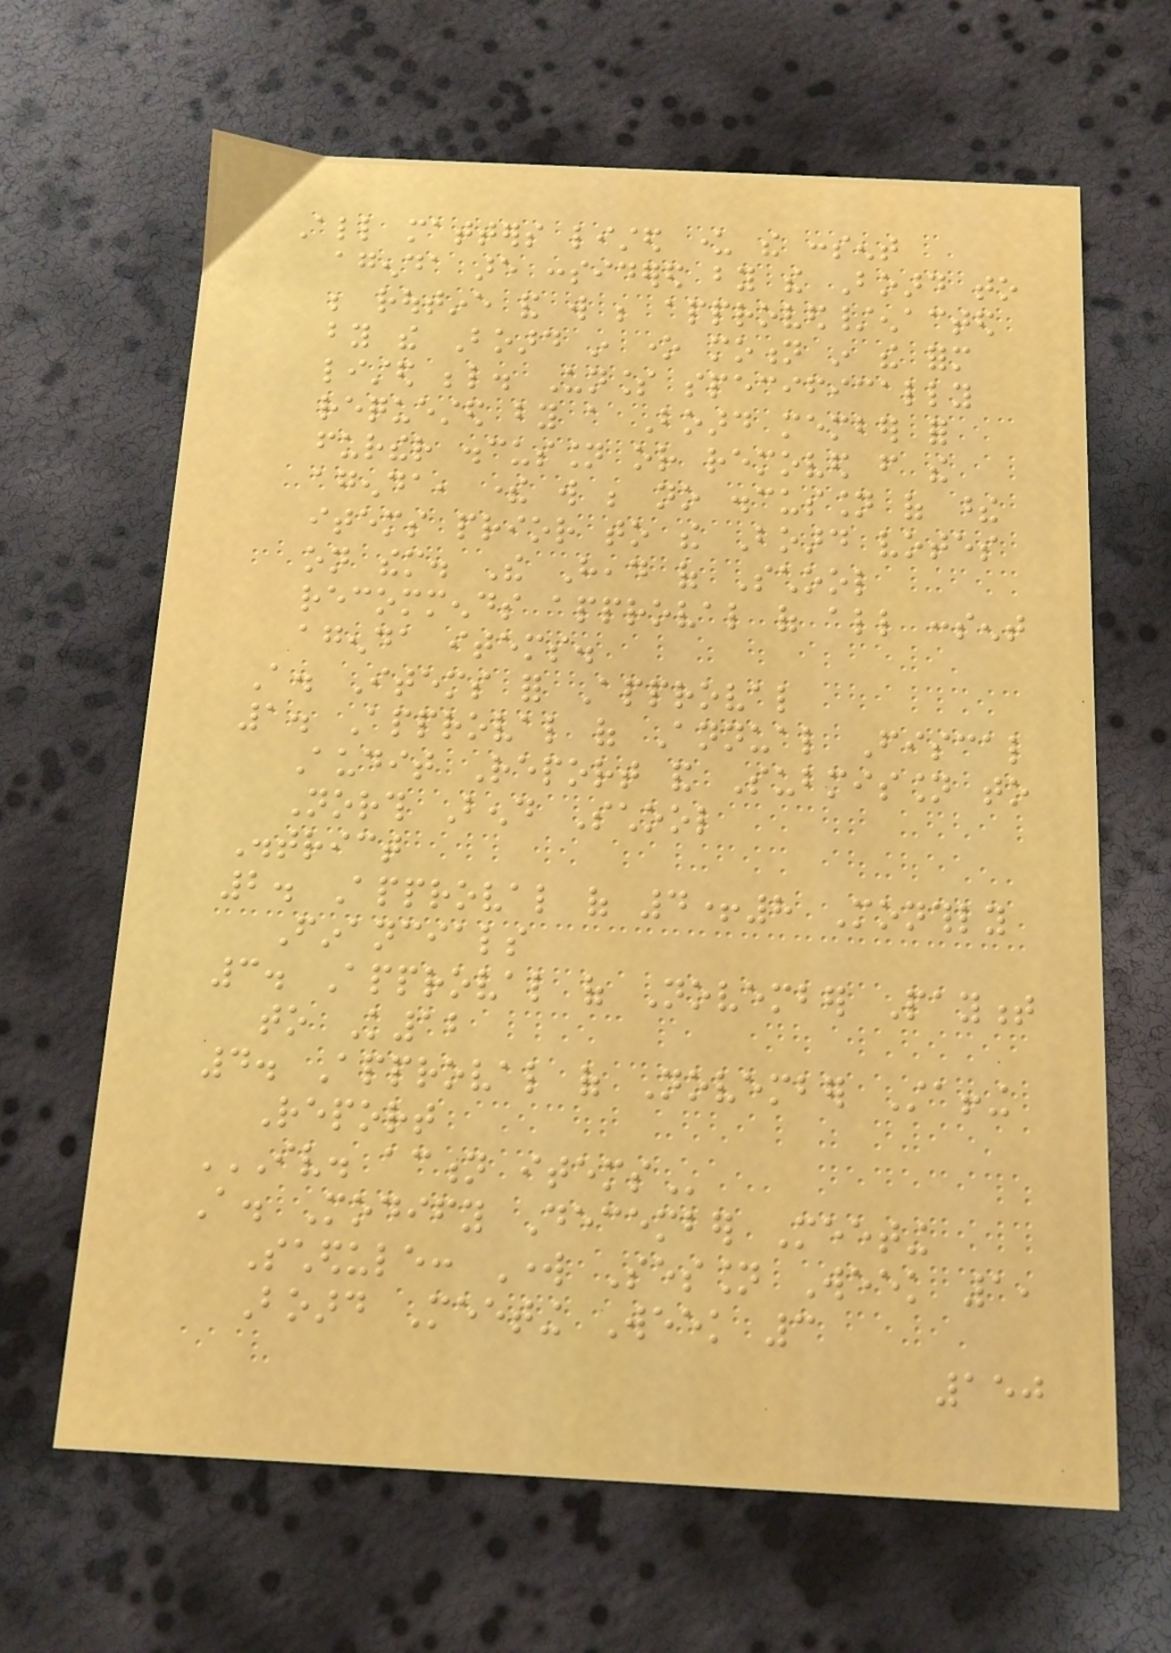All matters listed under the consent
agenda are considered by the Board to
be routine and will be approved/enacted
by the Board in one motion in the form
listed below. Unless specifically
requested by a Board member for
further discussion or removed from the
agenda, there will be no discussion of these
items prior to the Board votes
on them. The Head of School
recommends approval of all consent
agenda items.
A. Items for Approval
1. Approval of Annual Fiscal
Audit Report and Submission to
North Bend School
District
2. Approval of 4+8 Monthly
Financials
3. Approval of November Payment
to K12
4. Approval of November Staffing
Report
IV. ACTION ITEMS
A. Modify December Meeting
Schedule: Work Session Week 1,
Board Meeting Week 3
150
